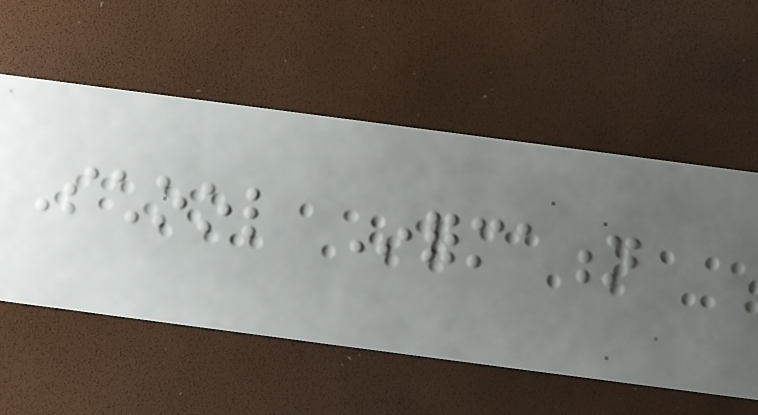School Information
